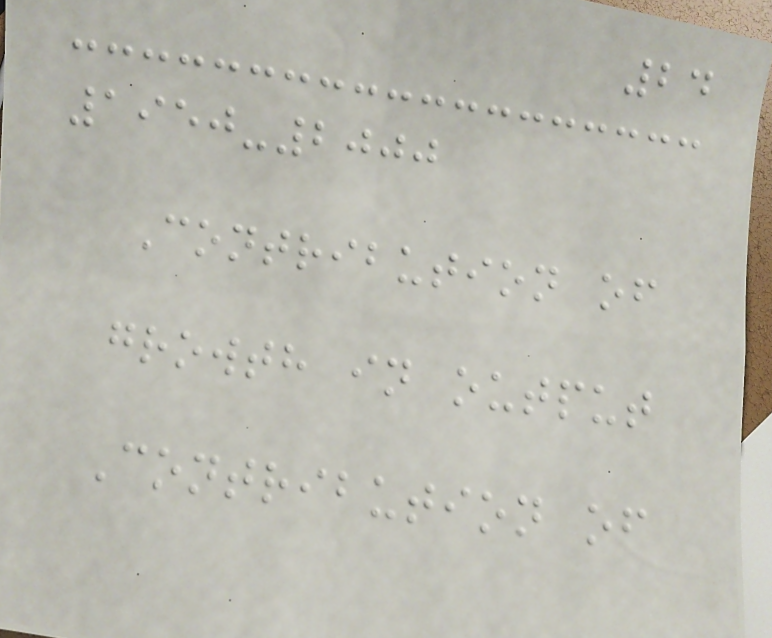24
1950-2000
Contribution of
growth in output
Contribution of
